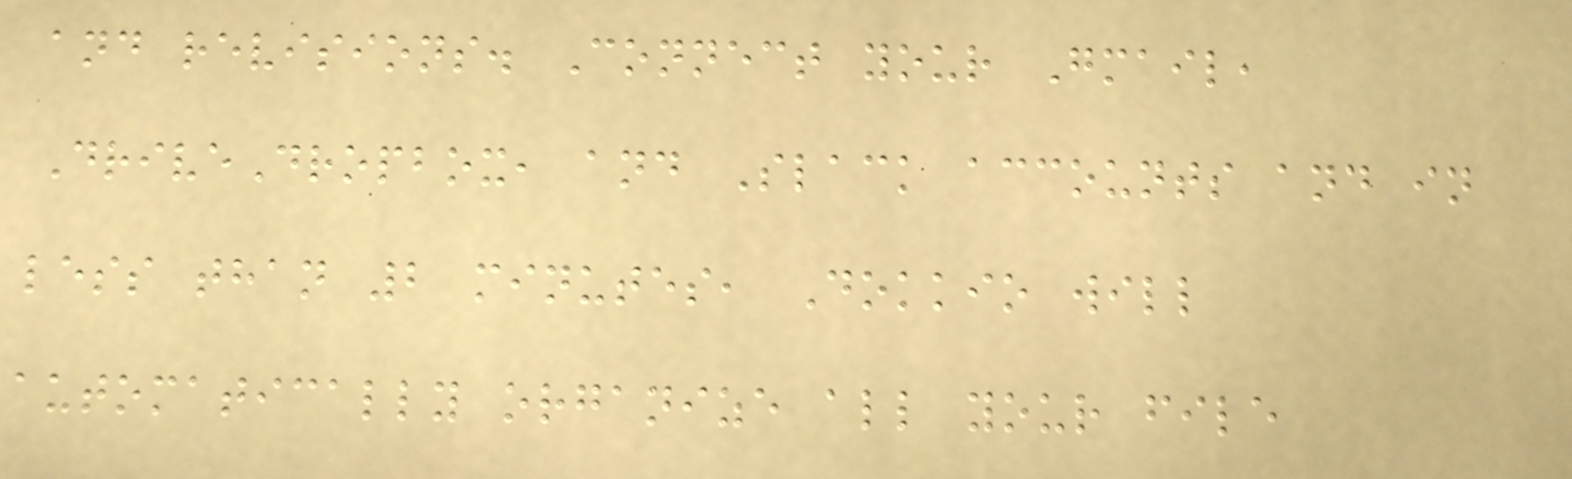and revisions. Connect your Gmail,
DriveDropbox, and Slack accounts and in
less than 2 minutes, Dokkio will
automatically organize all your file
